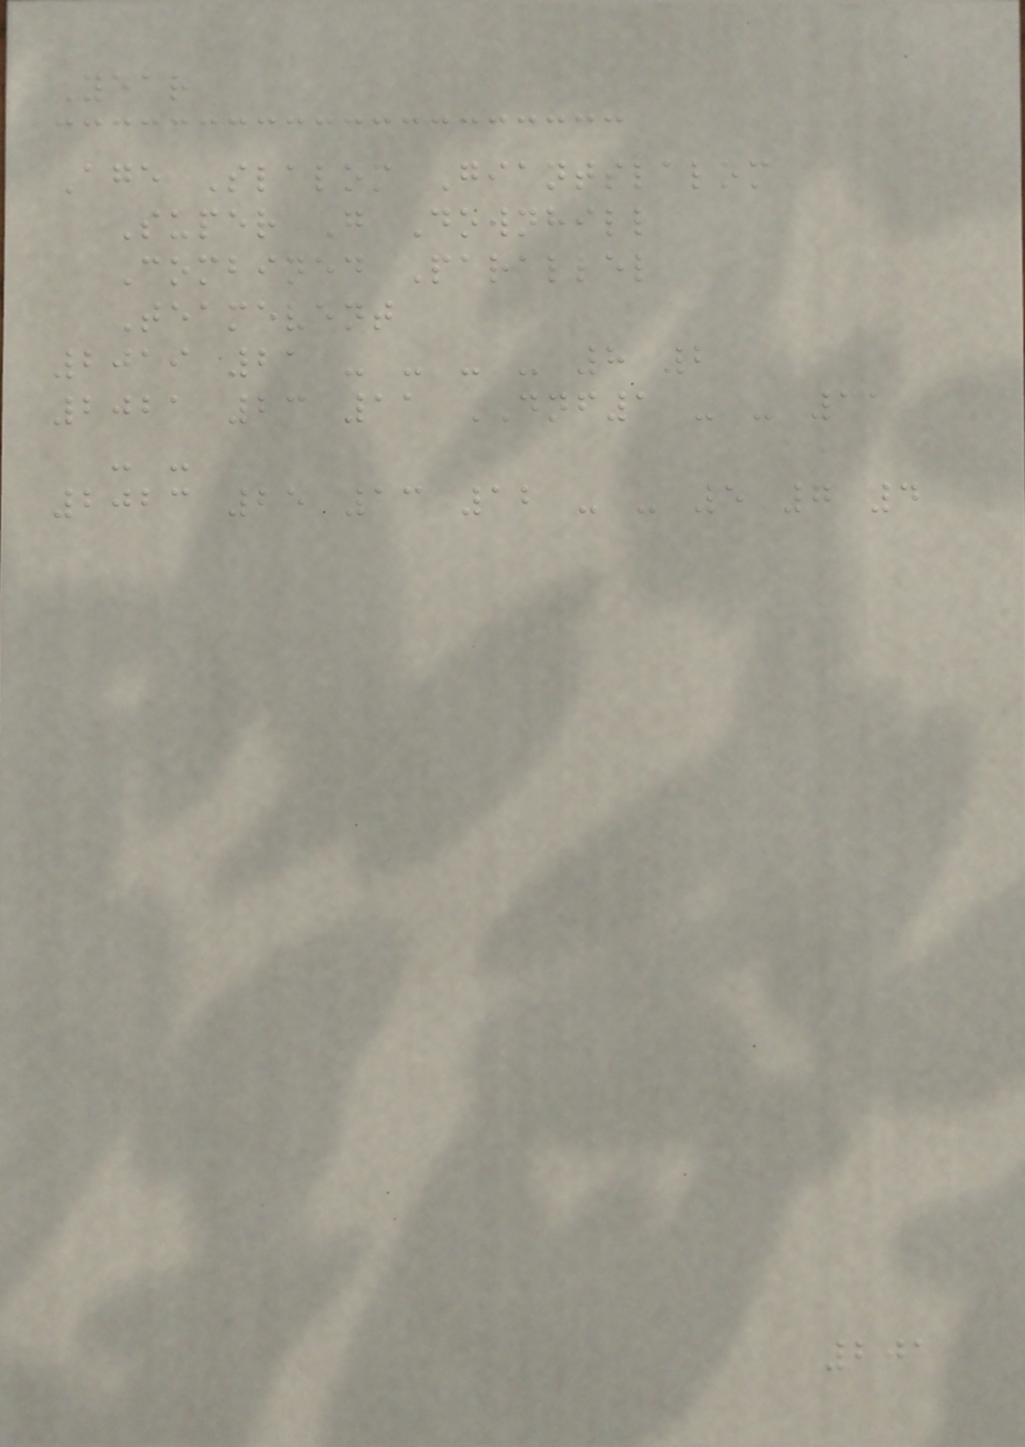Year
Age Slalom Giantslalom
Super G Downhill
Combined Parallel
Teamevent
2019 21 - - - - 8 2
2021 23 11 DNF1 - - 11
- -
2023 25 13 12 - - 5 7 4
201
